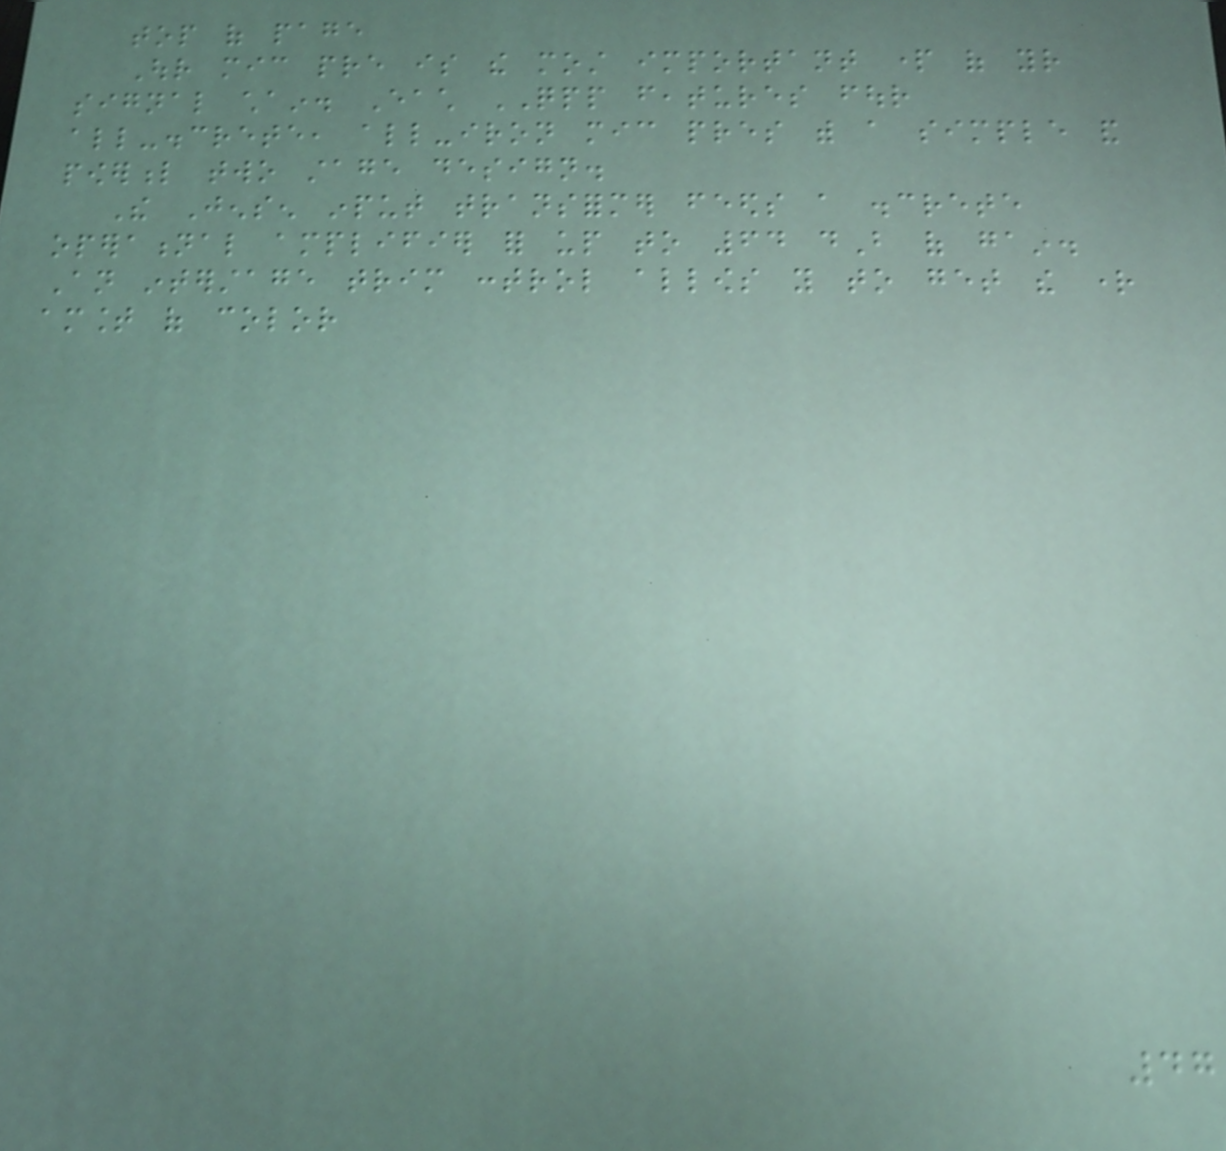top of page
Our mic pre is the most important part of your
signal chain. Each QPP features four
all-discrete, all-iron mic pres with a simple and
powerful two stage design.
The Jensen input transformer feeds a discrete
operational amplifier for up to 64 dB of gain.
An interstage trim control allows you to get the right
amount of color
47
